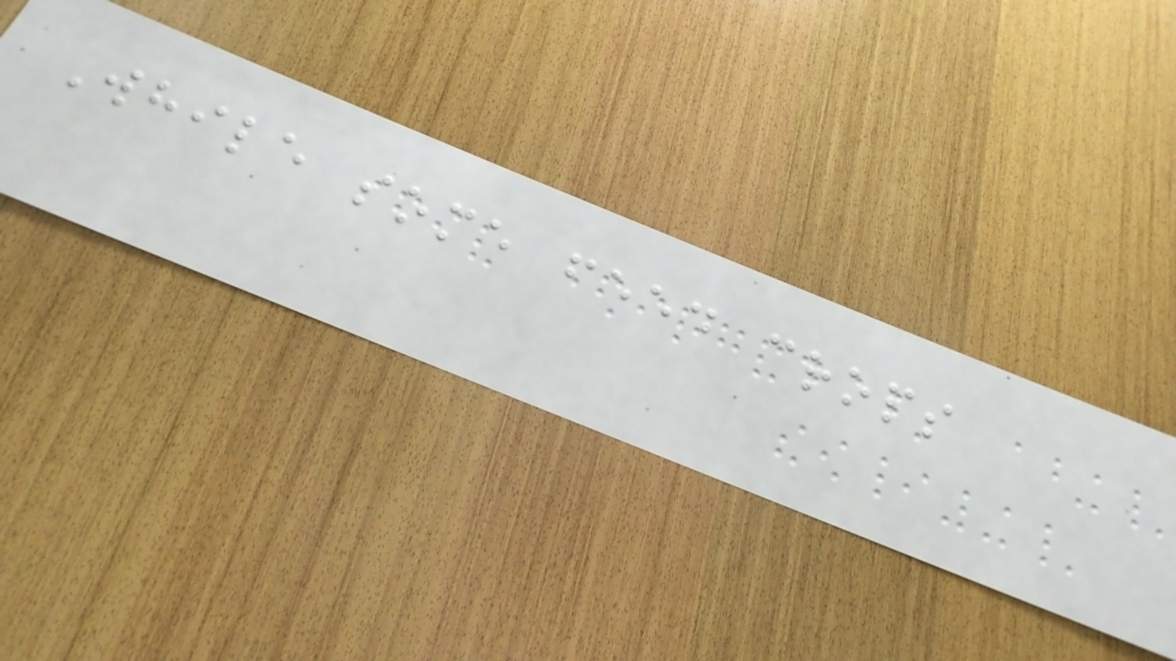While some feed crops
